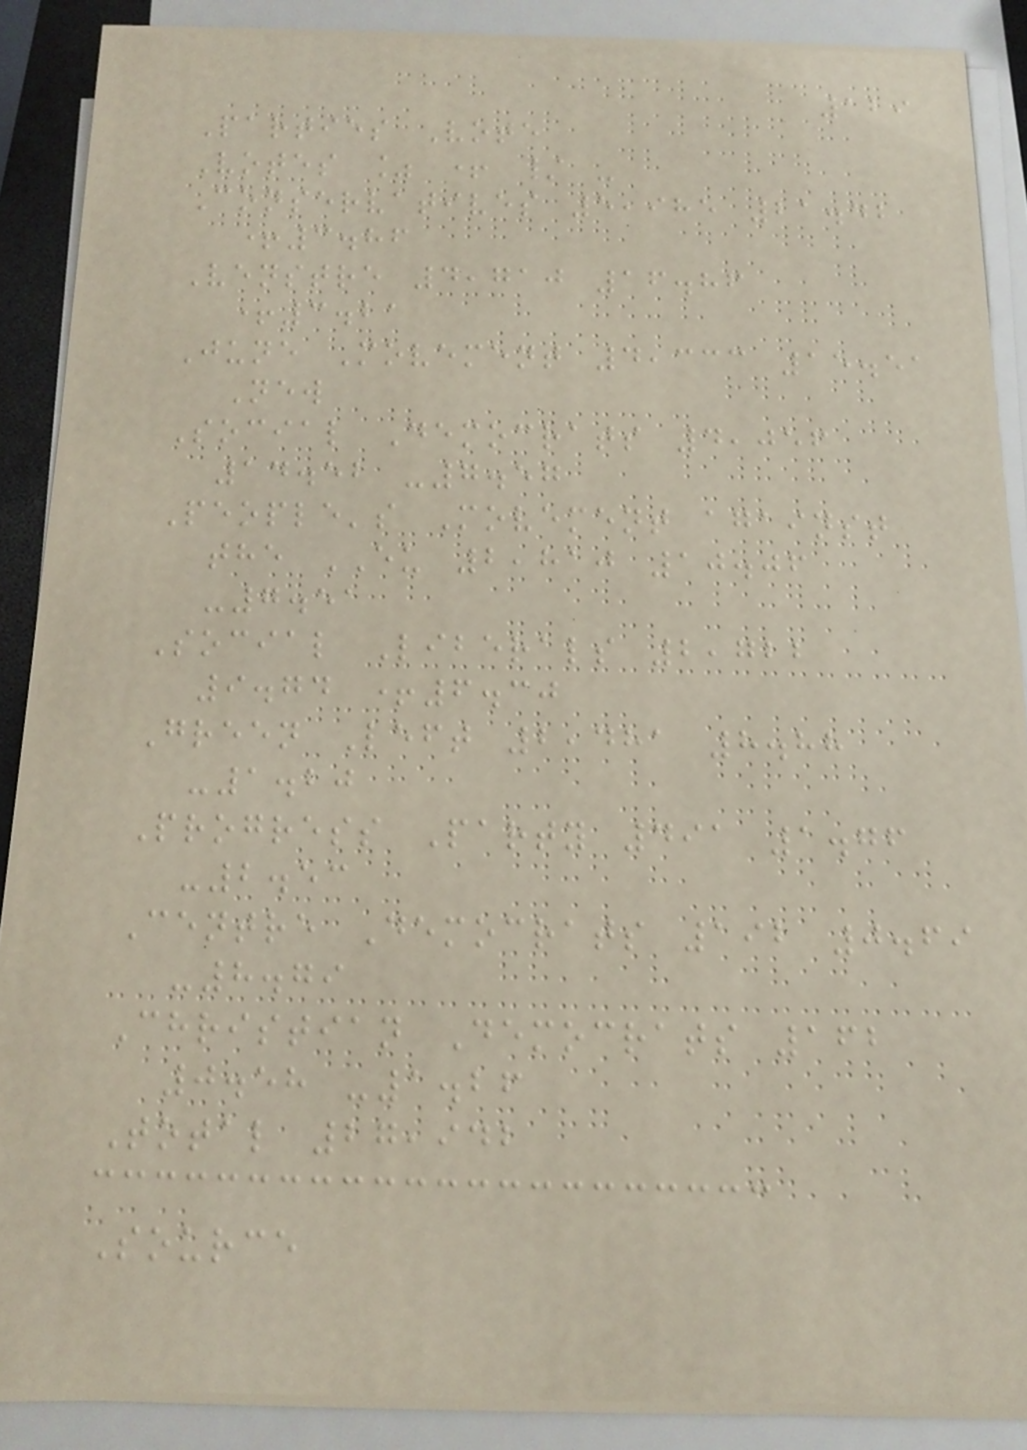129
Parties Vote
Votes % + / -
Conservatives 5,985 21.42
+3.86
Venstre 4,710 16.86
+3.21
June Movement 4,333 15.51
New
Social Democrats 4,056
14.52 -7.57
People's Movement against
the EU 2,810 10.06
-7.51
Social Liberals 2,722
9.74 +6.30
Green Left 2,481 8.88
-1.20
Progress Party 491 1.76
-2.53
Centre Democrats 192 0.69
-8.79
Christian Democrats 162
0.58 -1.26
Total 27,942
Source
